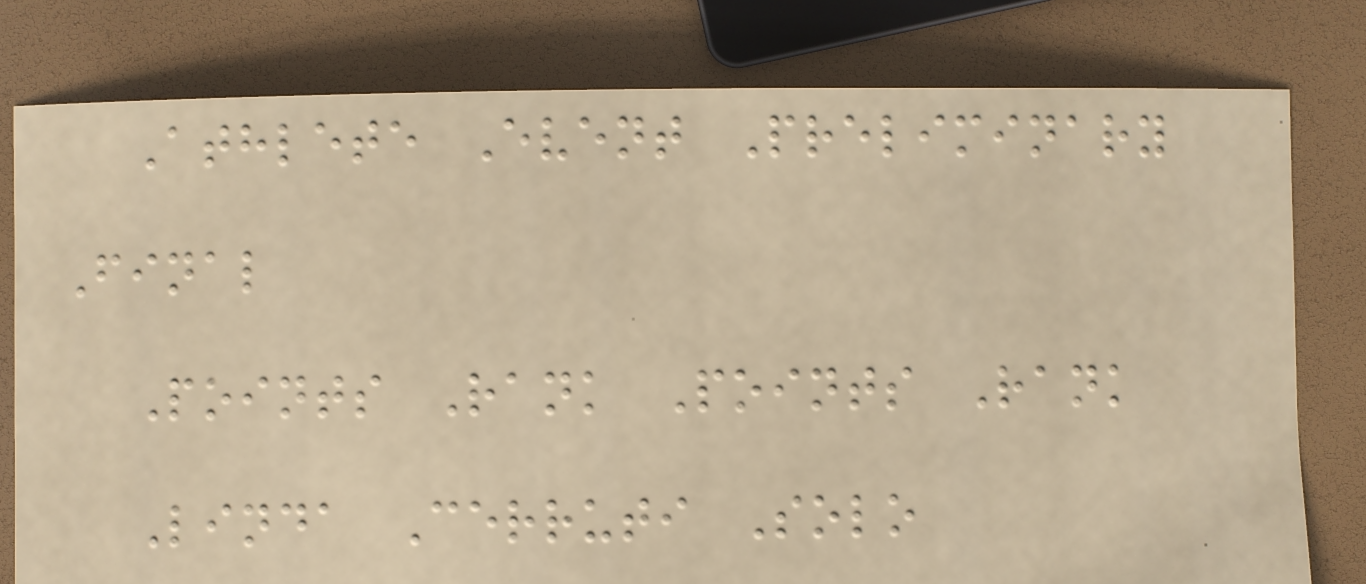Athlete Event Preliminary
Final
Points Rank Points Rank
Linda Cerruti Solo
